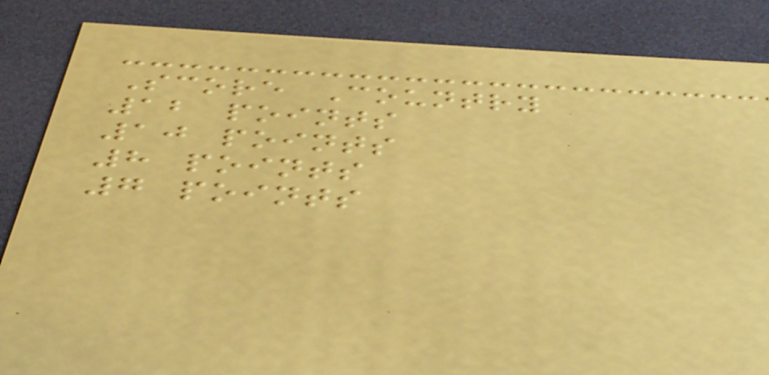Score Country
12 points
10 points
8 points
7 points
